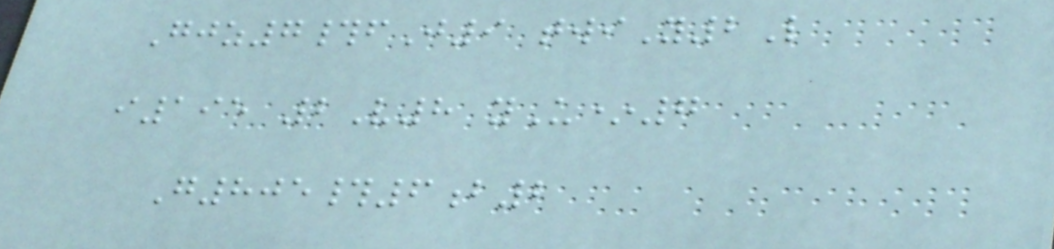Gjz7#fJ9 twiY2L
i195 2V8 yU*7
G805#6b2
